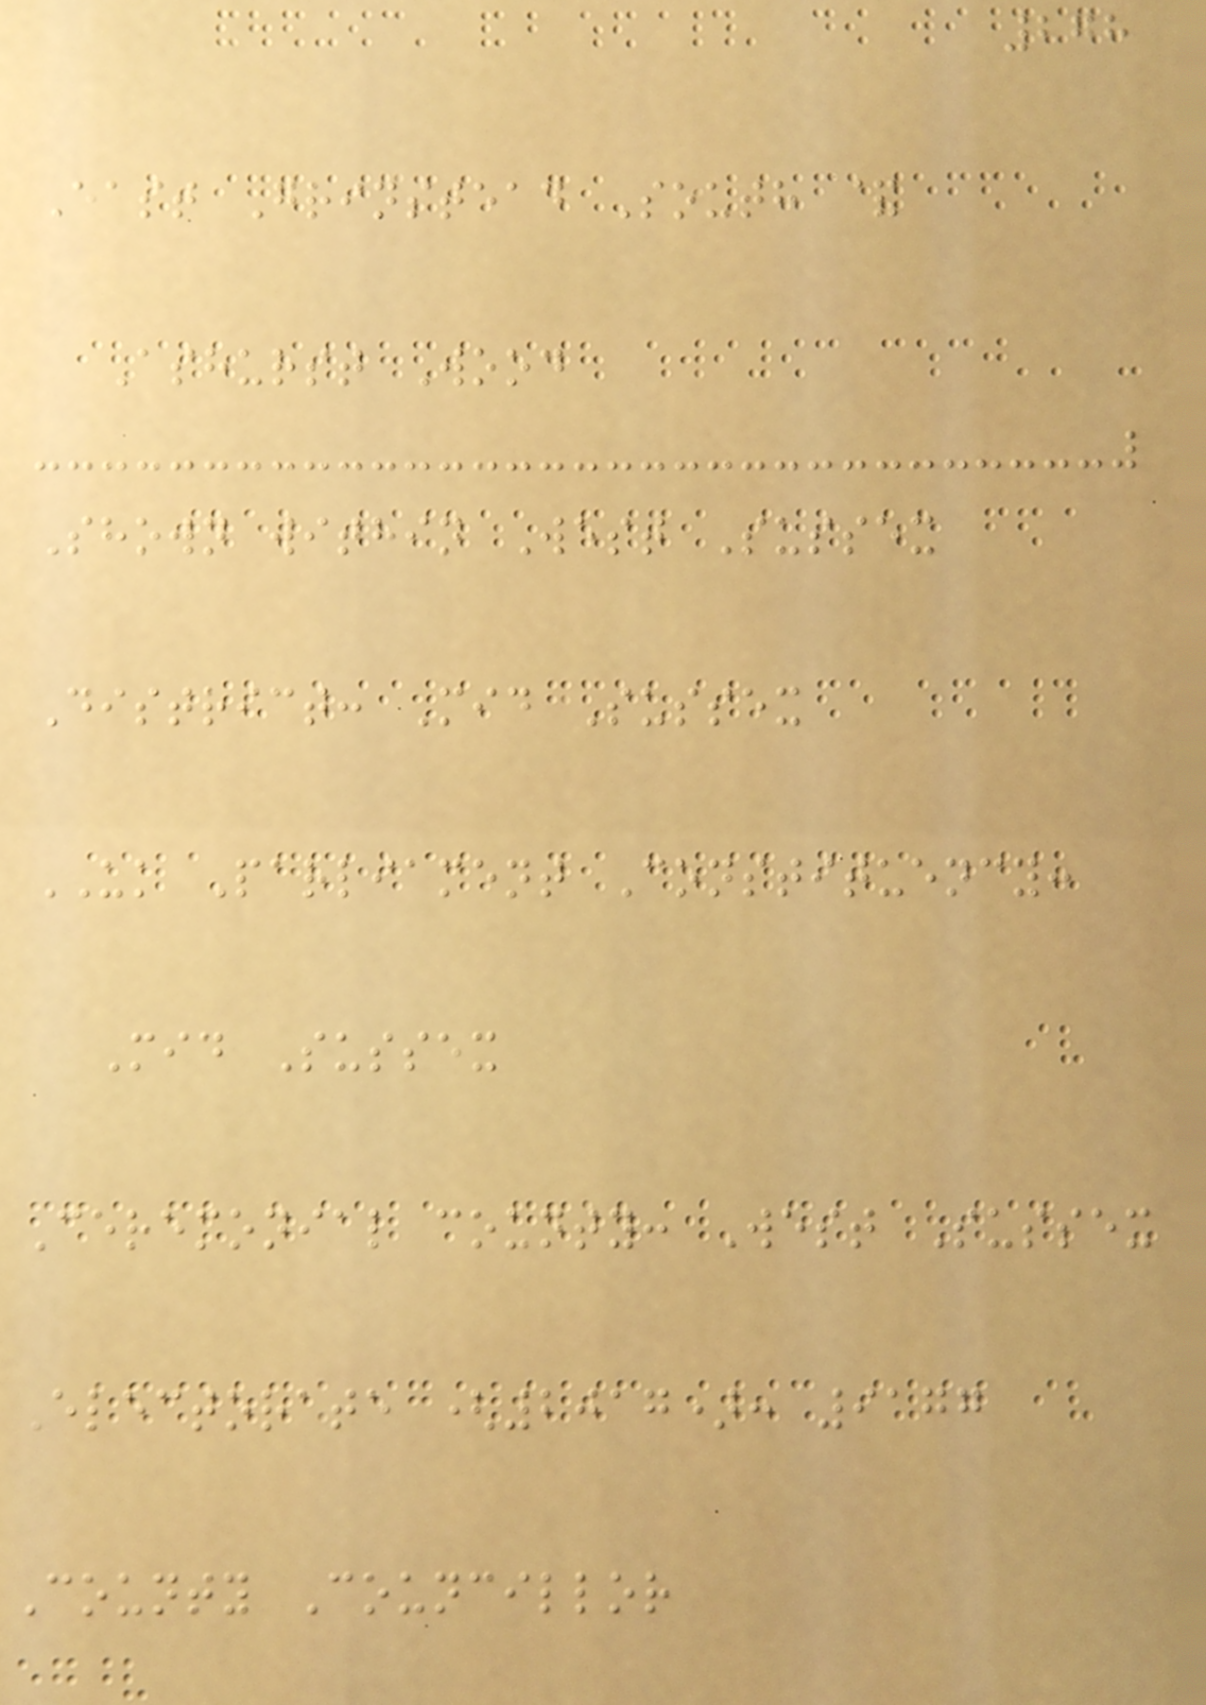278
East Grinstead South &
Ashurst Wood
Shown within West Sussex
District: Mid Sussex
UK Parliament Constituency:
Mid Sussex
Ceremonial county: West Sussex
Electorate (2017): 9177
County Councillor
